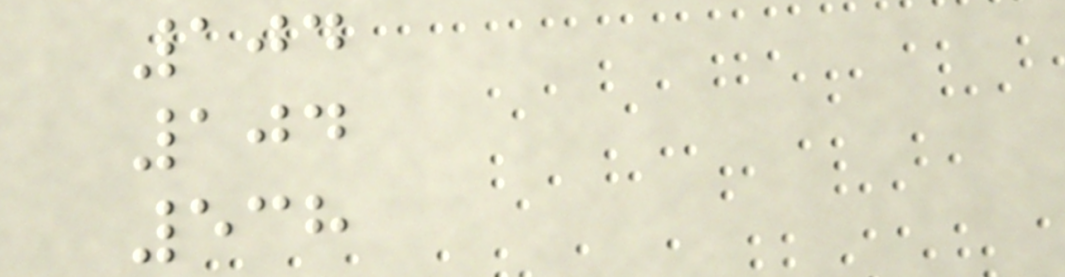104
104
538
